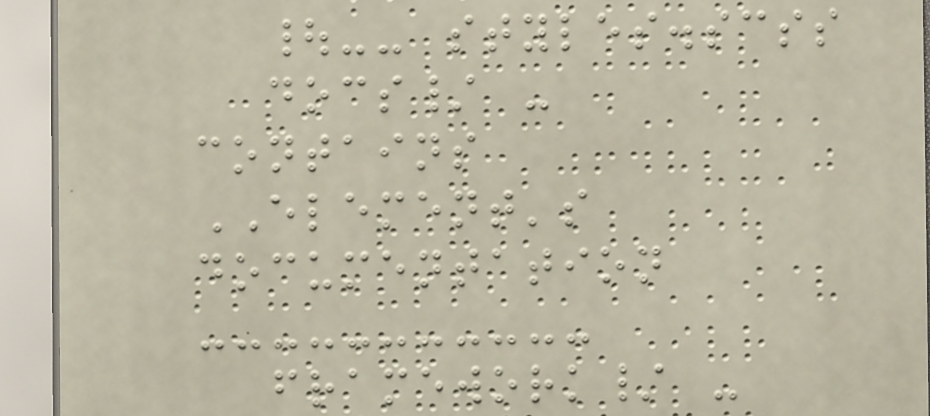|-- styles.scss
docs/ -
contains
ELEMENT's
documentation
framework/ -
